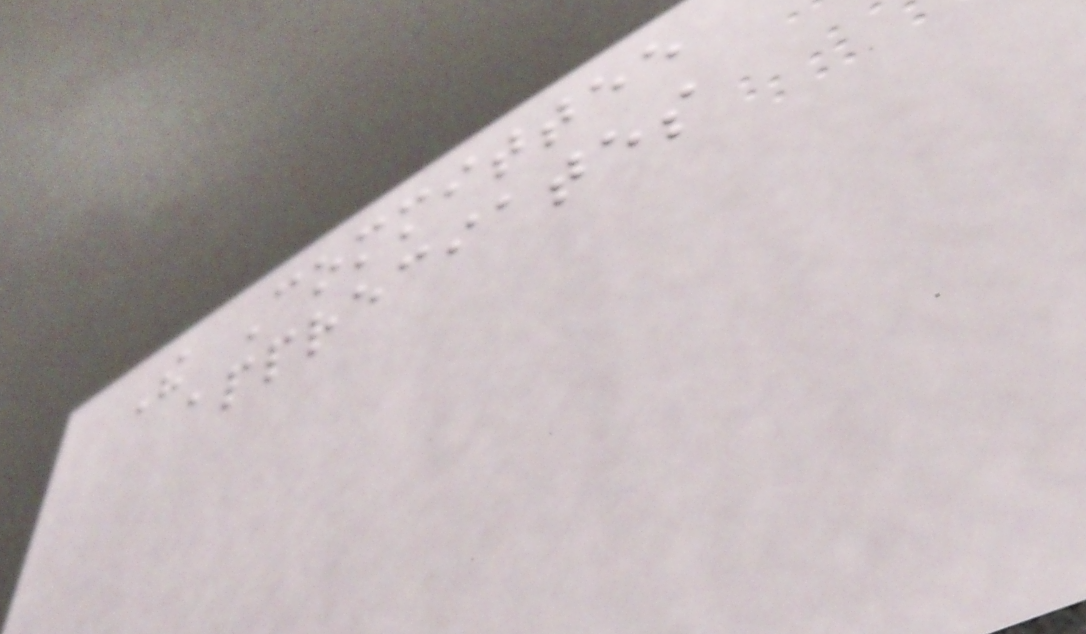The Committee
appreciates
